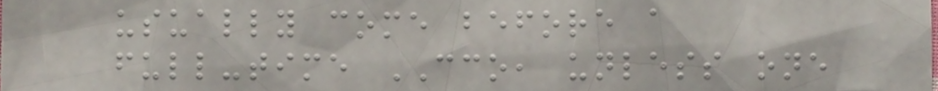usually come before a
full-time CCO, unless one
